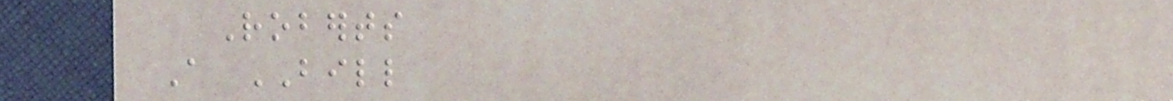Roberts
A BILL
